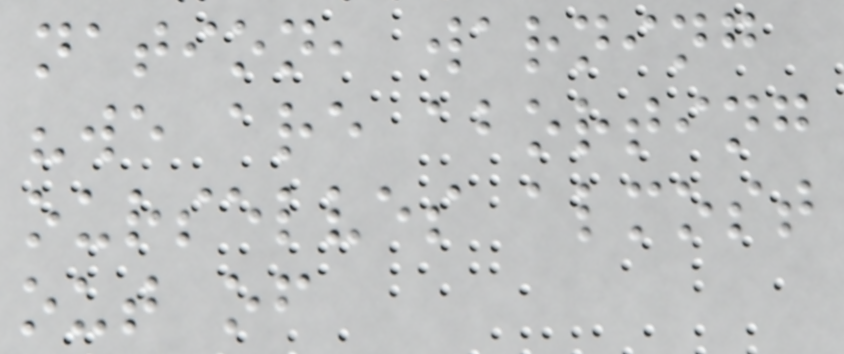nation, warning
"we are aborting
ourselves almost
out of
